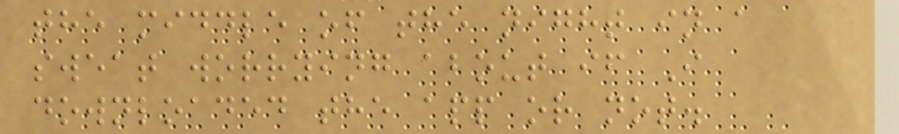the middle of the night in a
sweat worrying about if I
downloaded the app or not.
